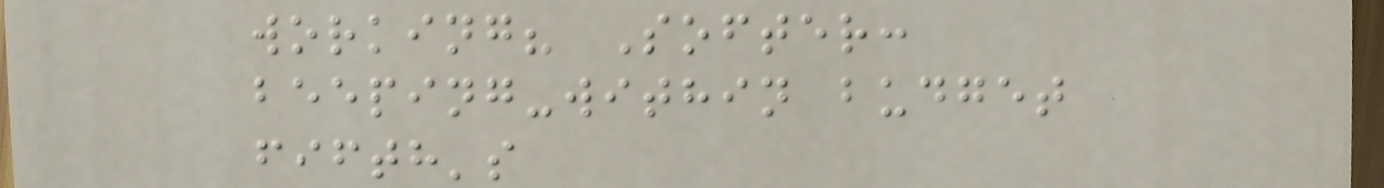working? Softer:
beeping-within budget
fifth's
